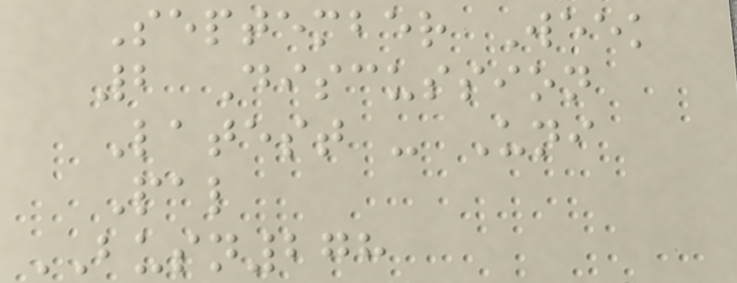September Week
2 Discussion
Latest - Uni
Pal
BUSN278
